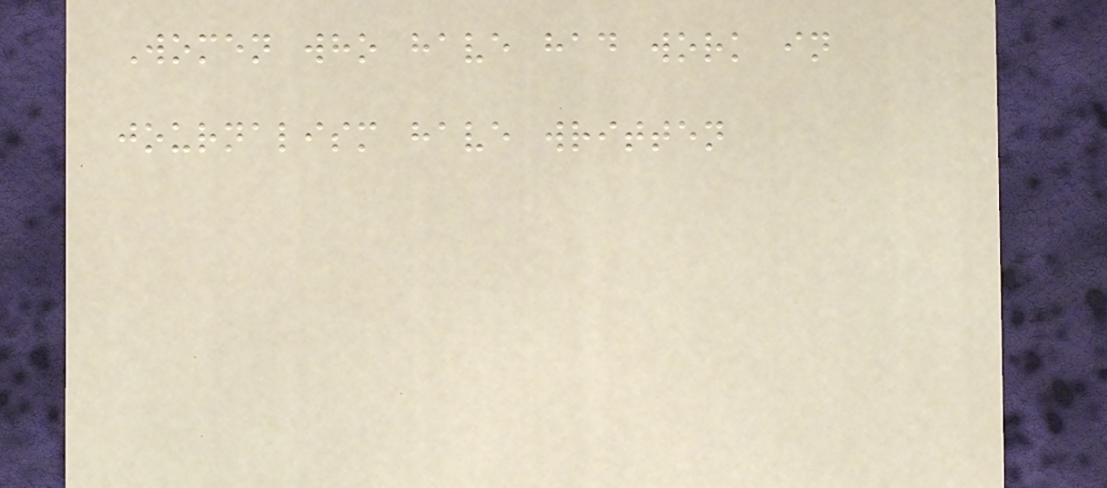Women who have had work in
journalism have written
